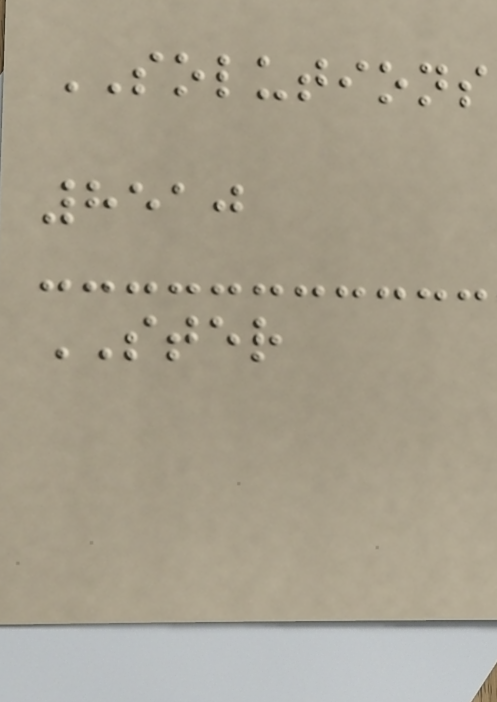SOLUTIONS
8510
STER
